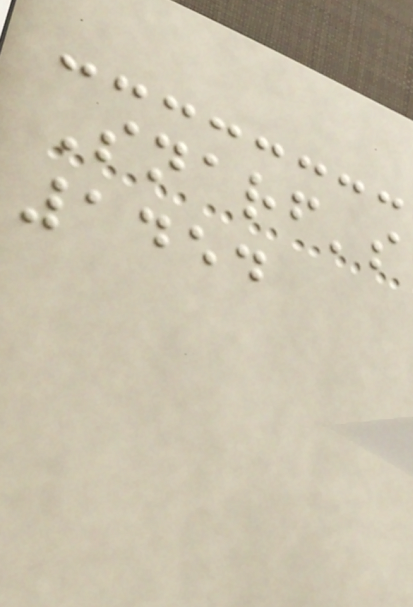Snarf's
1454
